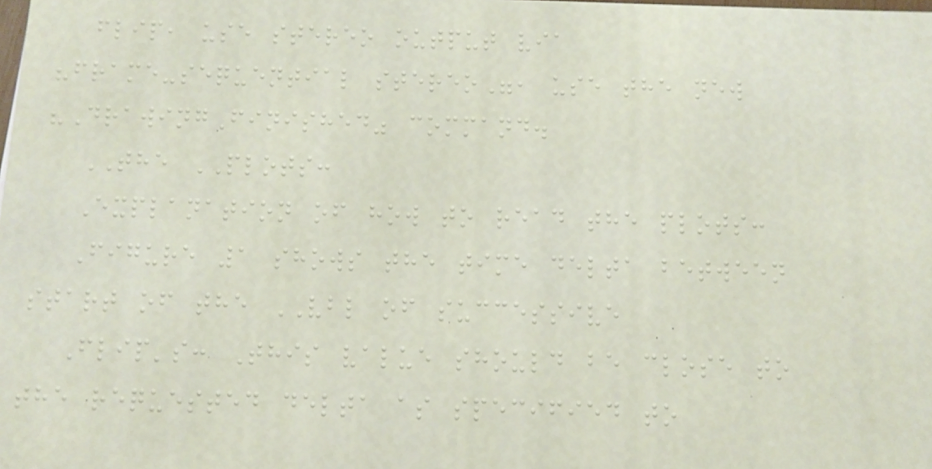flip, use stereo output via
"frame-sequential stereo", use the new
"DrawingFinished" command.
THE PLOTS:
Explanation of how to read the plots:
Figure 1 shows the time delta between
start of the VBL of successive
Flip's: This value should be close to
the requested delta as specified to
